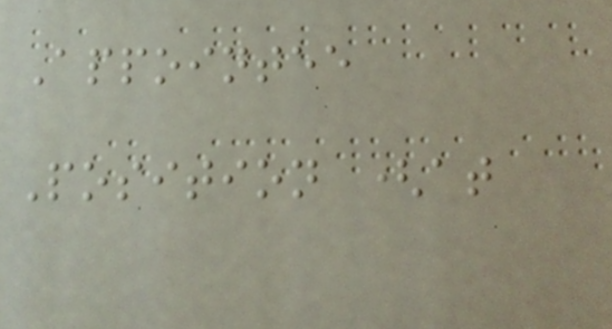Appointee
Position (at
